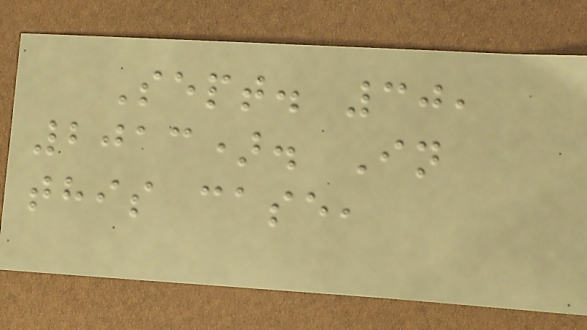Sept. 30,
2013). In
this case,
